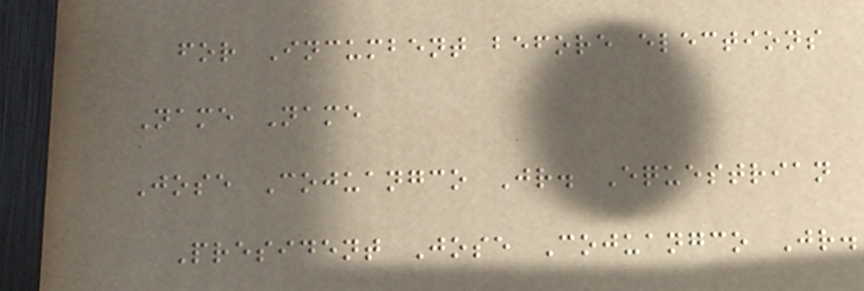for Incumbent before elections
Name Name
Jose Cojuangco Jr. Equestrian
President Jose Cojuangco Jr.
